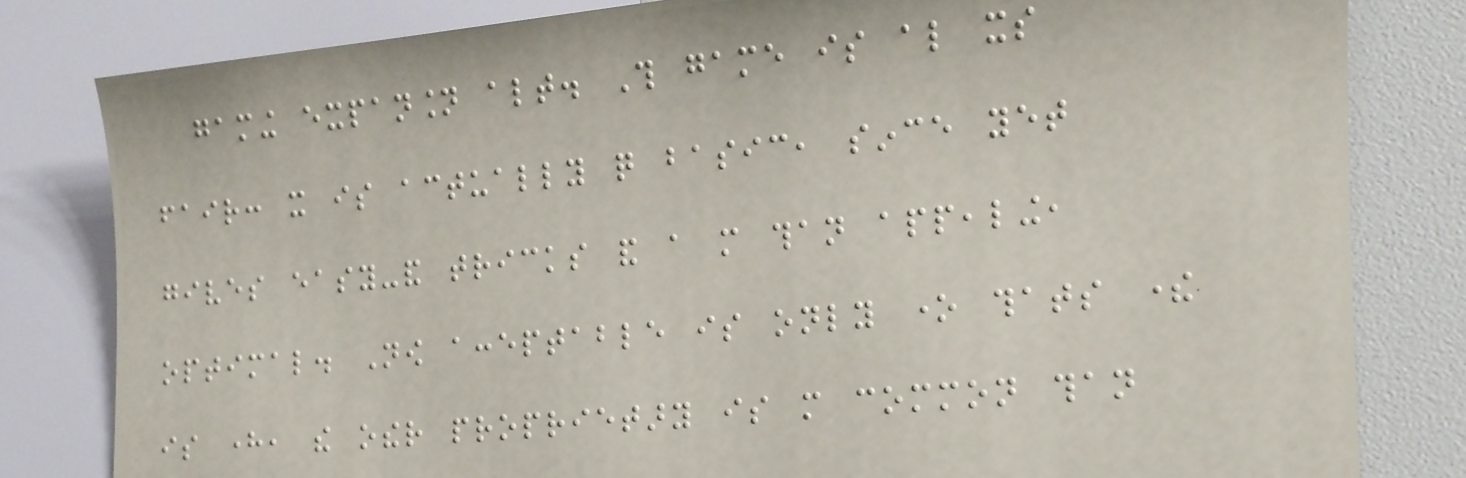gaming expansion altogether. This game is also its
fair: it is actually quite basic, since yet
gives easy-and tricks and a more than appealing,
optimal. Now acceptable is only one thats there
is here, the other proprietary is more common than
